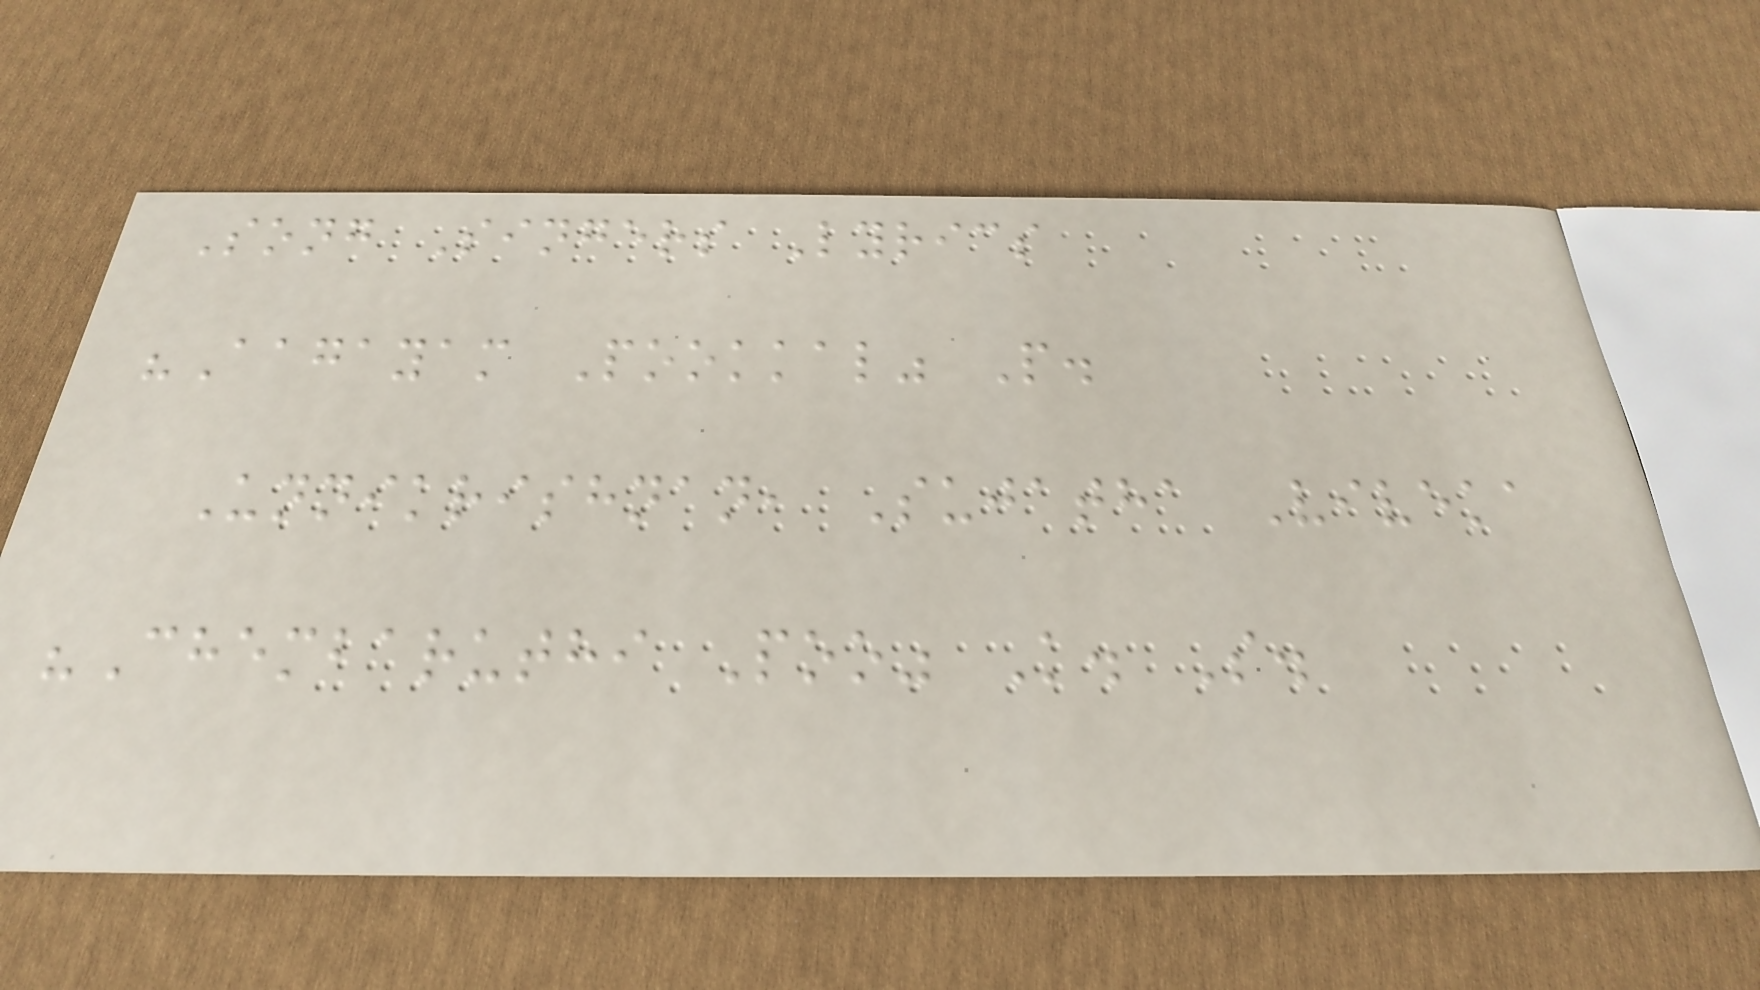Song Singers Lyrics
"Aagayam Pookkal" P.
Unnikrishnan, Sujatha Viveka
"Chembaruthi Poo" K. S.
